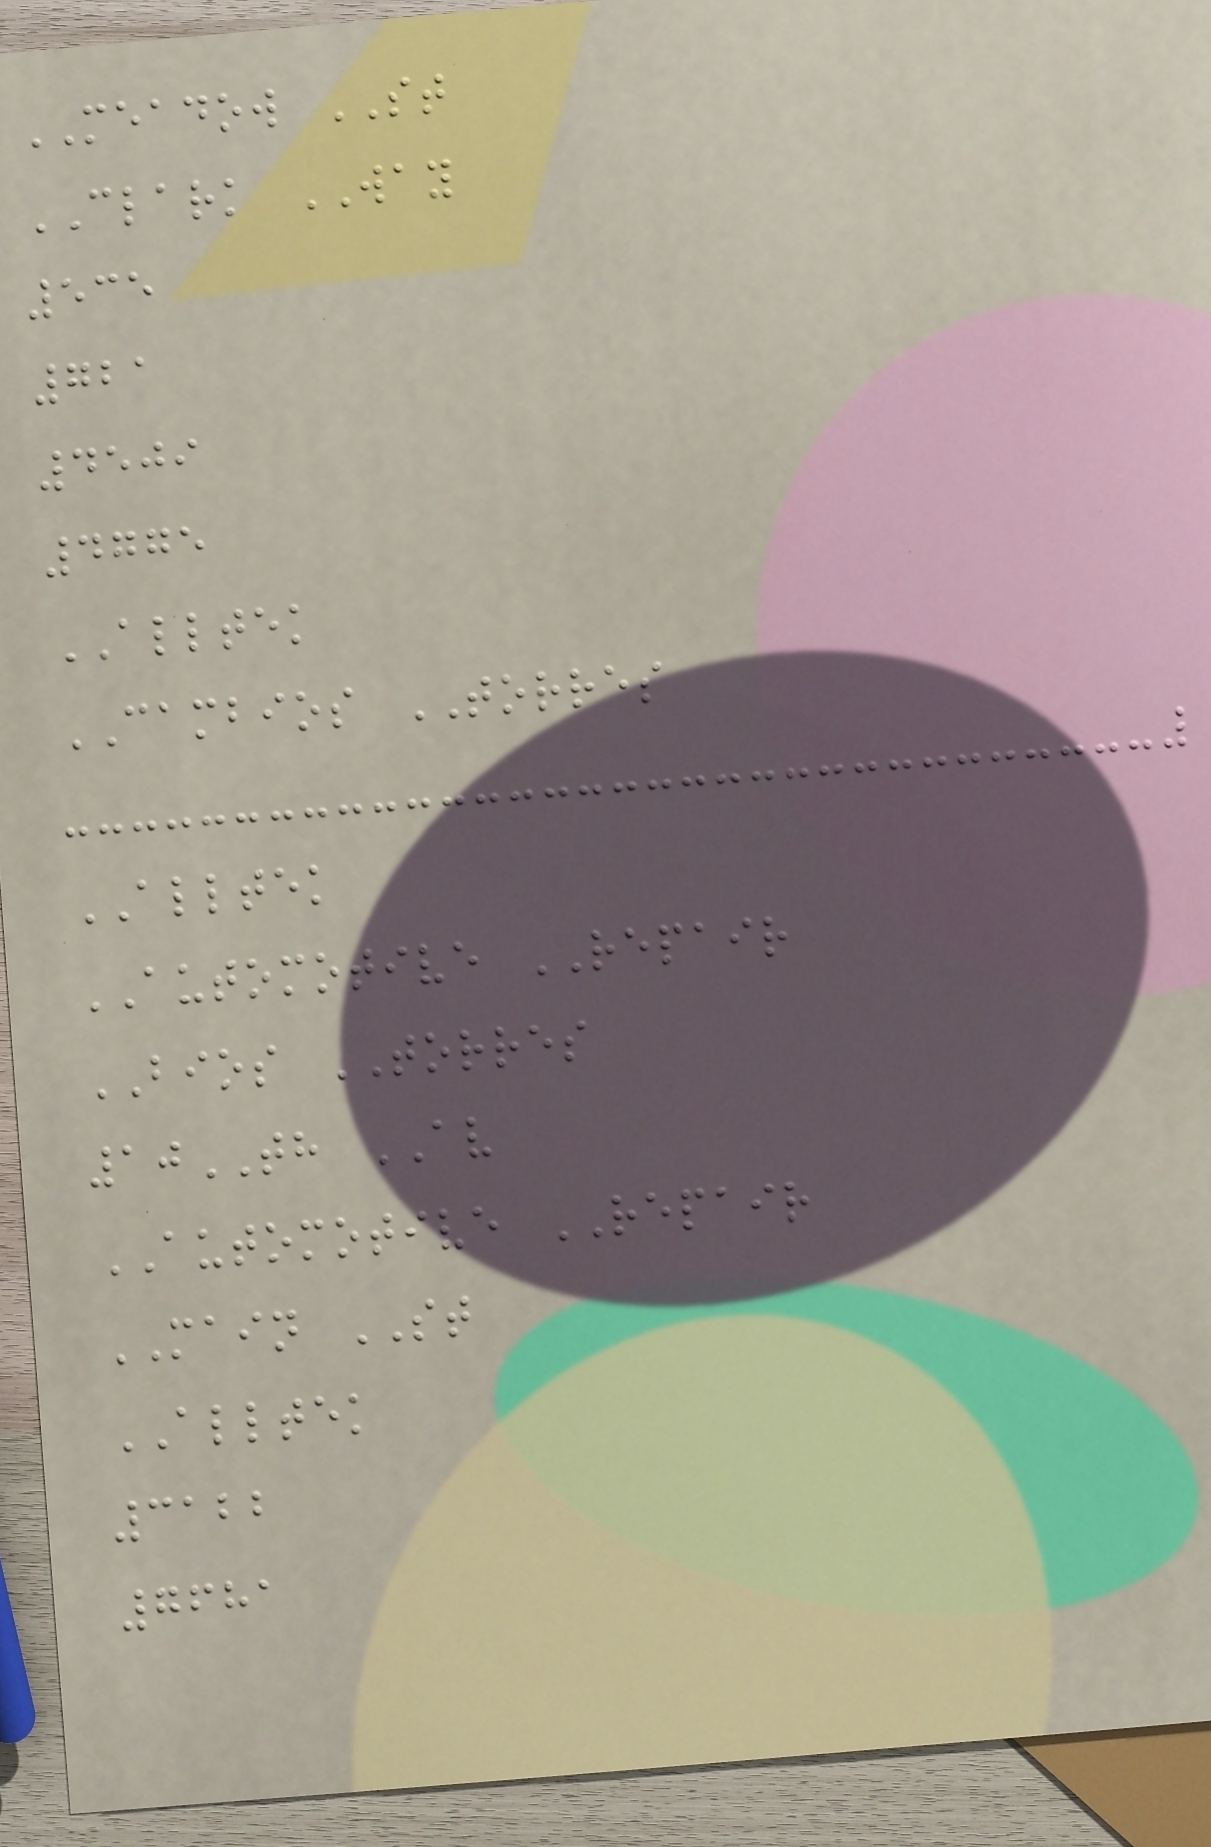MEADOW ST
CLARK WAY
535
721
4509
4775
ALLTEK
CAMBIOS TORRES
ALLTEK
AUTOMOTIVE REPAIR
BIOS TORRES
10TH AV
AUTOMOTIVE REPAIR
MAIN ST
ALLTEK
3122
7681
